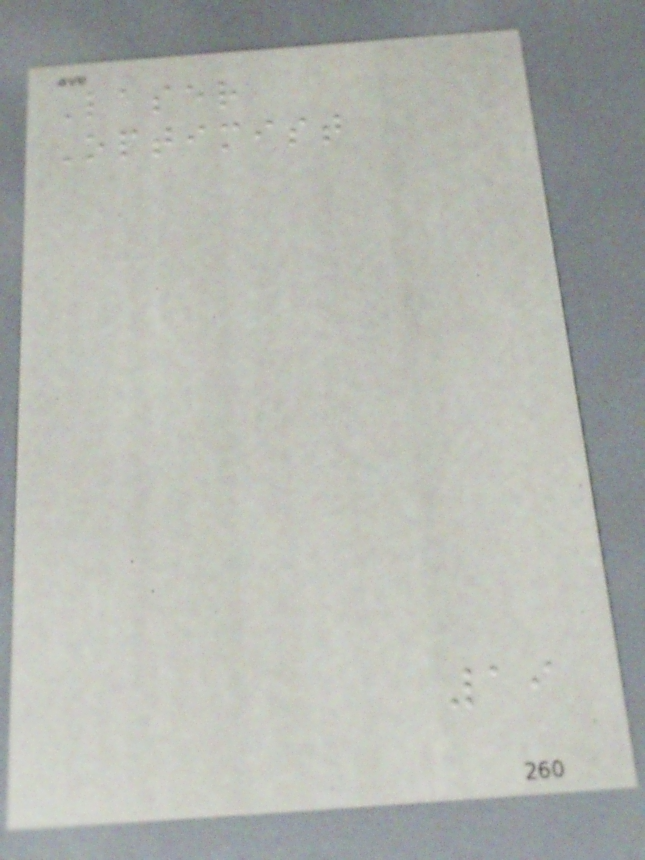Laser
Optimist
19
